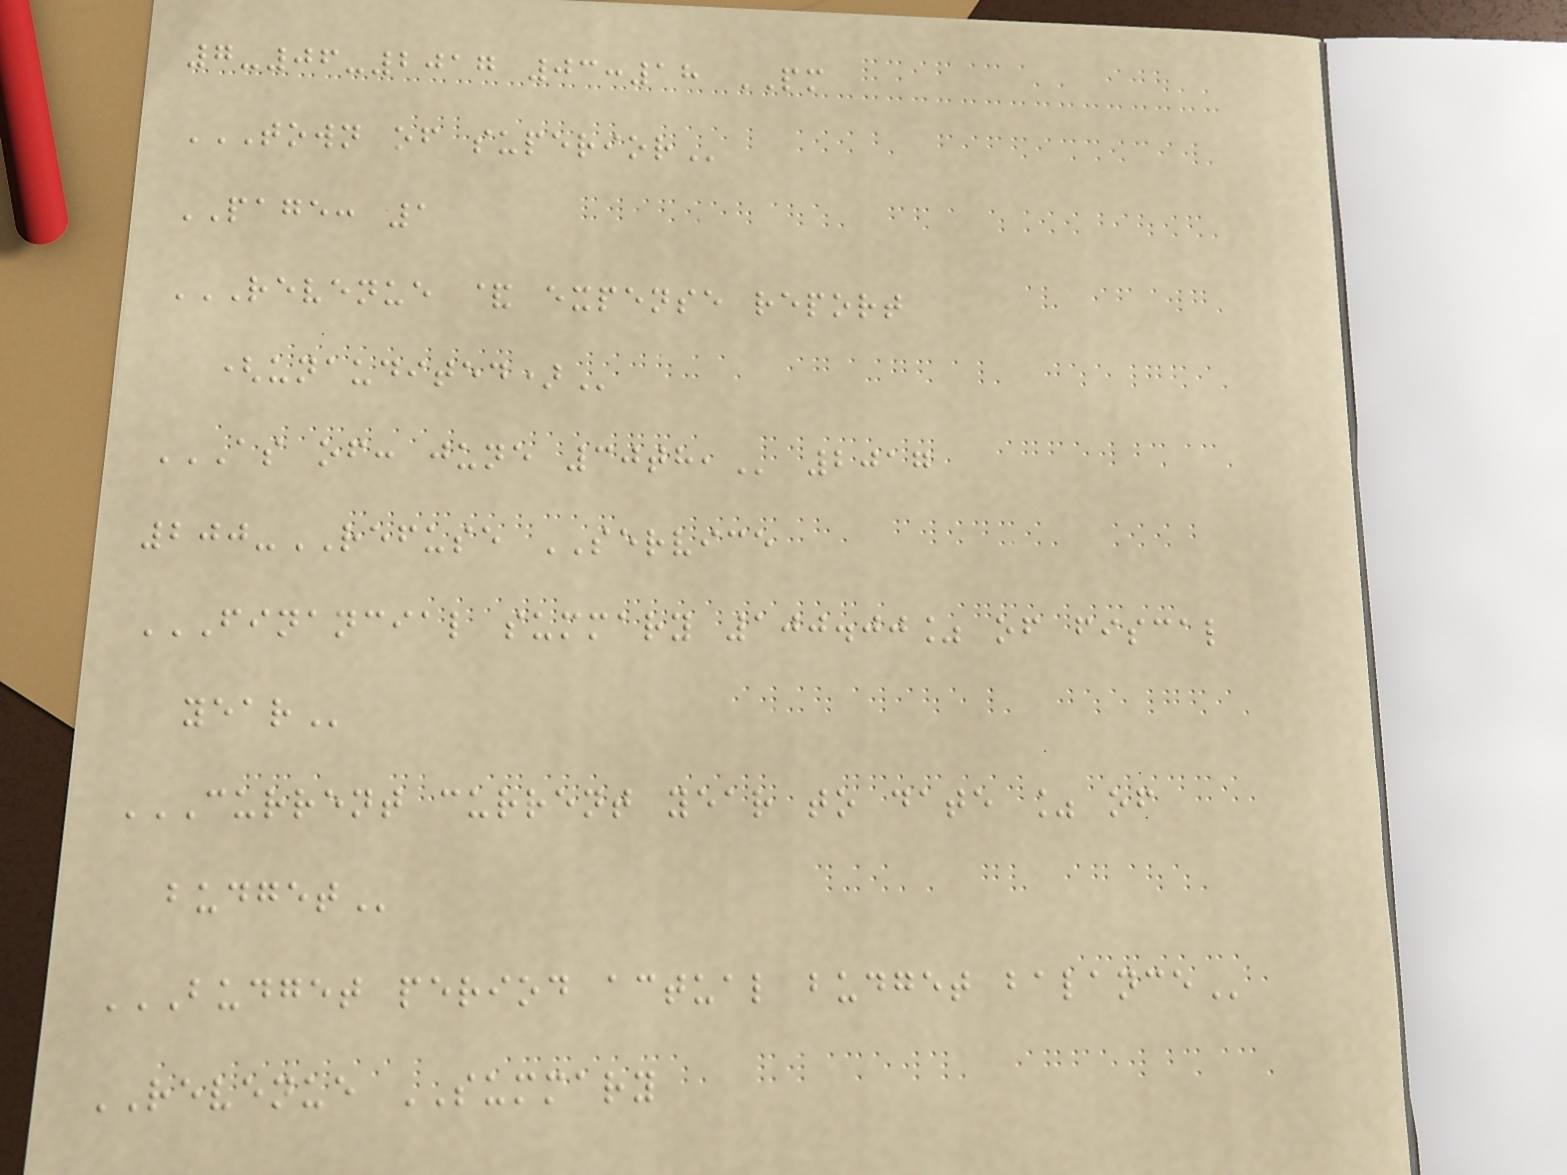7-06-2017 03:18 PM
TOWN OF SUPERIOR
PAGE: 1
REVENUE & EXPENSE REPORT
(UNAUDITED)
AS OF: JUNE 30TH, 2017
200-REFUSE SERVICE
FINANCIAL SUMMARY 100.00% OF FISCAL
YEAR
CURRENT CURRENT YEAR TO DATE % OF
BUDGET
BUDGET PERIOD ACTUAL BUDGET BALANCE
REVENUE SUMMARY
